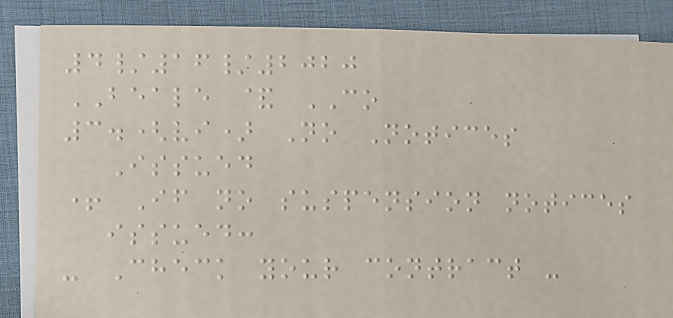4/16/2020
BEALE & CO
3.(vi) No Notices
Issued
+ If no suspension notices
issued:
- Check your contract -
